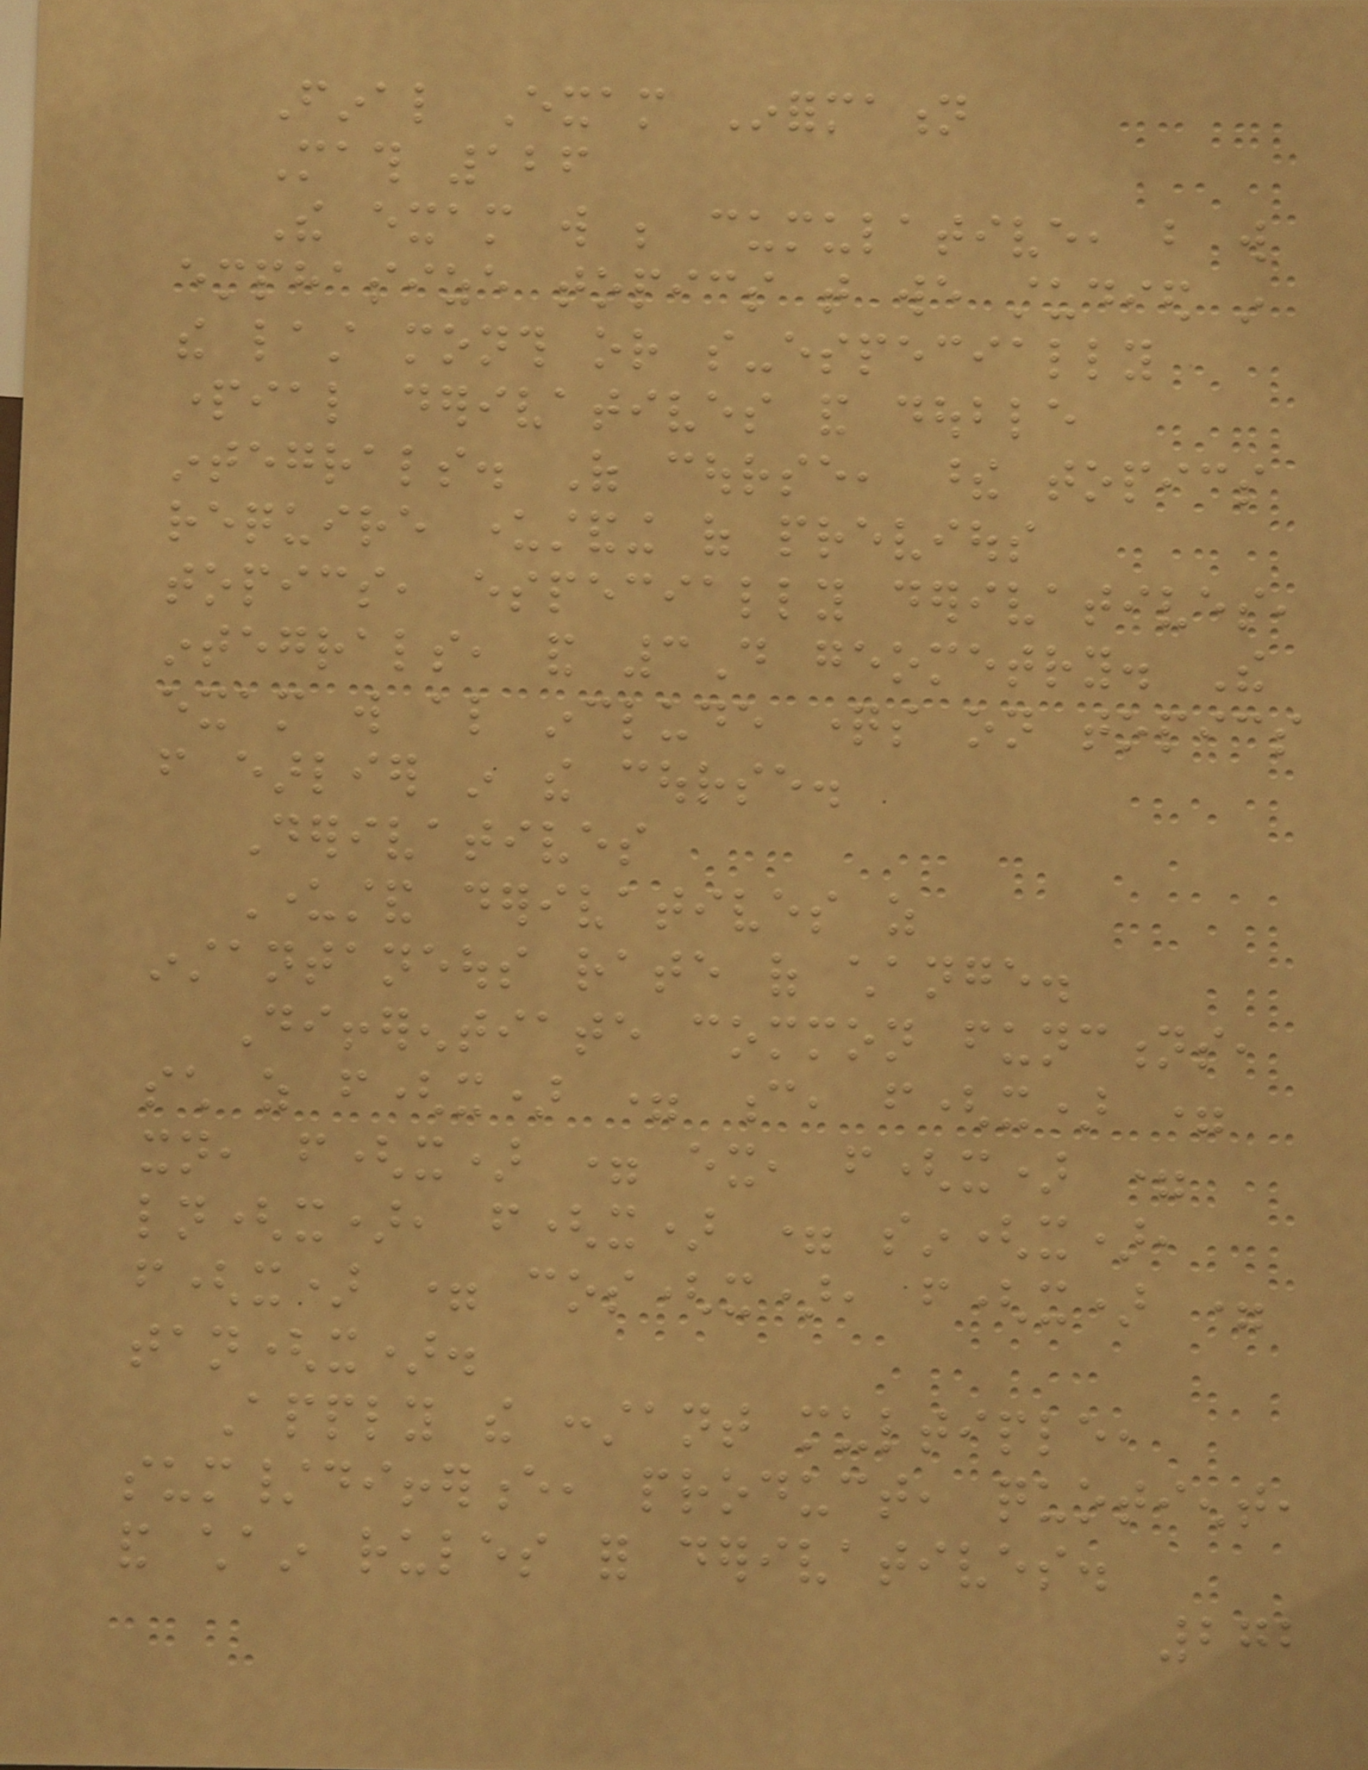Final Exam Information
Math 126
The exam will be cumulative, but will
emphasize topics that we studied in
the last month or so-especially
partial derivatives and double
integrals. Of course, these topics
require understanding of previous
topics, especially derivatives,
integrals, and 3D geometry. The
exam will also include questions on topics
from earlier in the course.
Derivatives
Understand derivatives as
instantaneous rate of change.
Differentiate common functions,
such as f(x) = c, f(x) =
xn, f(x) = ex, f(x) =
ln(x), f(x) = sin(x),
f(x) = cos(x), f(x) =
tan(x).
Apply the constant multiple,
sum/difference, product, quotient,
and chain rules for derivatives.
272
